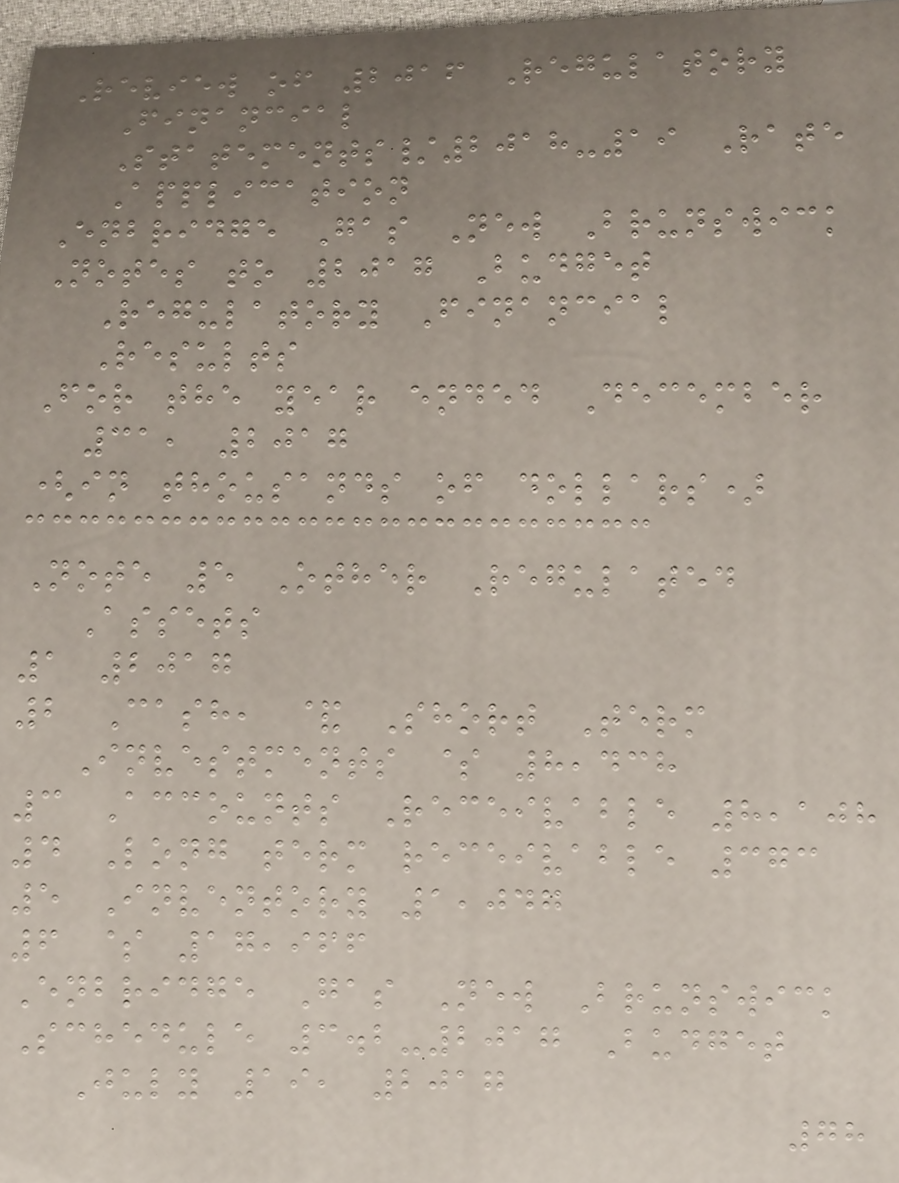Review of 2016 Regulatory
Financial
Statements/2018-19 Rate
Application
Enbridge Gas New Brunswick
Notes to 2017 Budget
Regulatory Financial
Results
For the year ended December
31, 2017
(in thousands of dollars)
Note 5 Other Regulated
Assets
1 2017
2 Cash, & Short Term
Investments $ 8,438
3 Accounts Receivable 8,108
4 Long term receivable 373
5 Inventory 1,047
6 $ 17,966
Enbridge Gas New Brunswick
Schedule 3.2-2017 Budget
July 19, 2017
78
